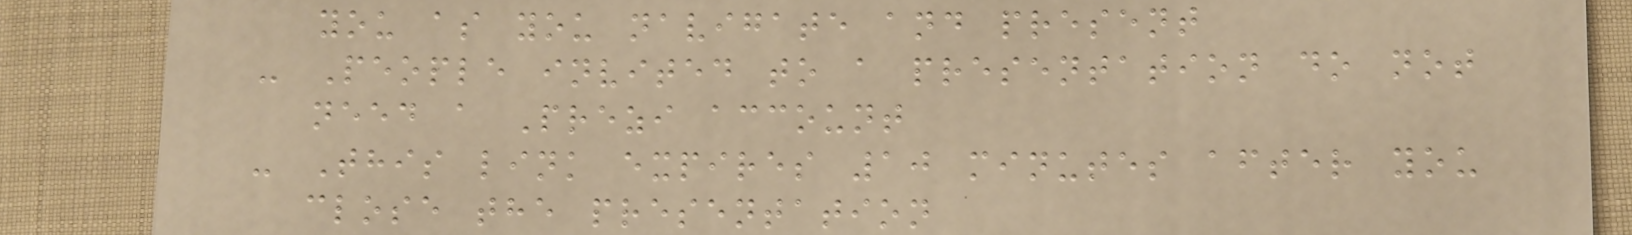you as you navigate and present
- People invited to a presentation do not
need a Prezi account
- This link expires 10 minutes after you
close the presentation
